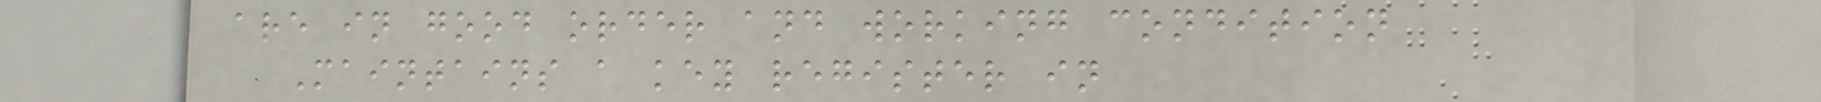are in good order and working condition
Maintains a key register in
